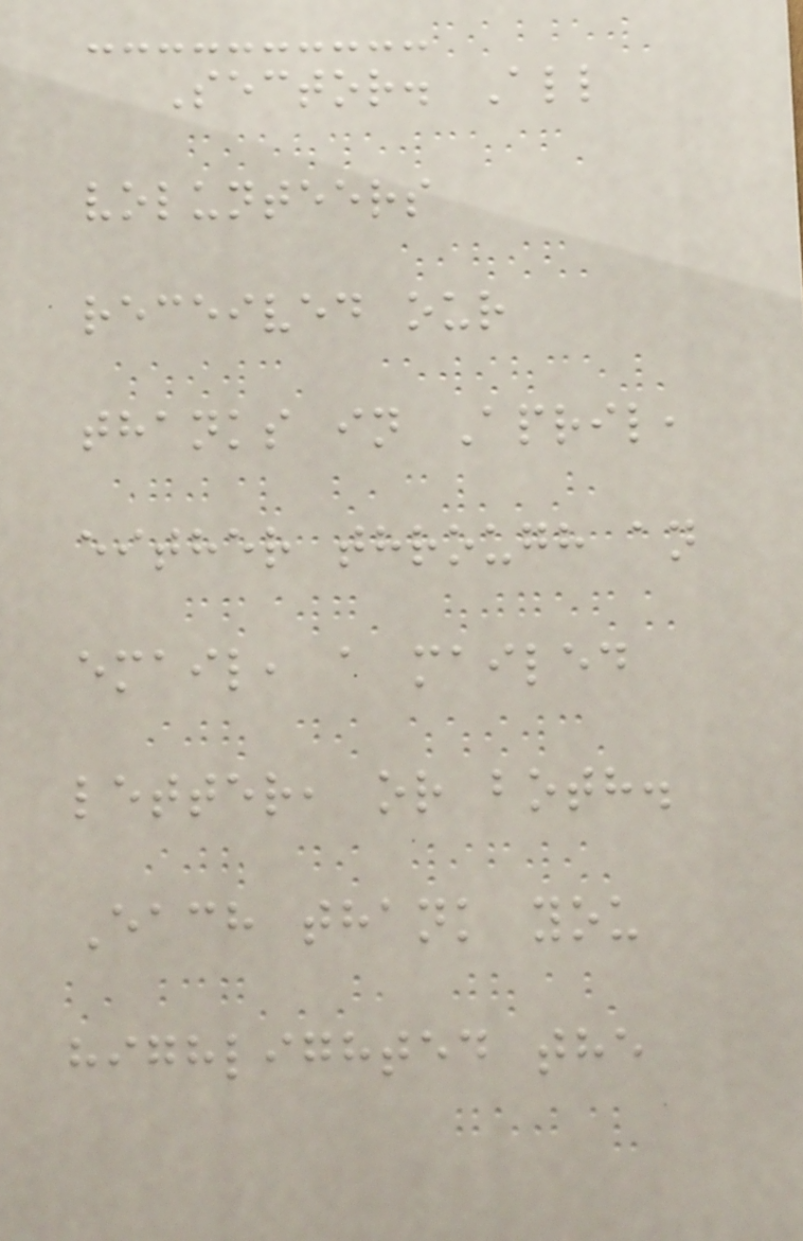Sector. All
volunteers
received our
thanks in April,
either through an
email, a mailed
letter, or both.
Each thank you
highlighted the
